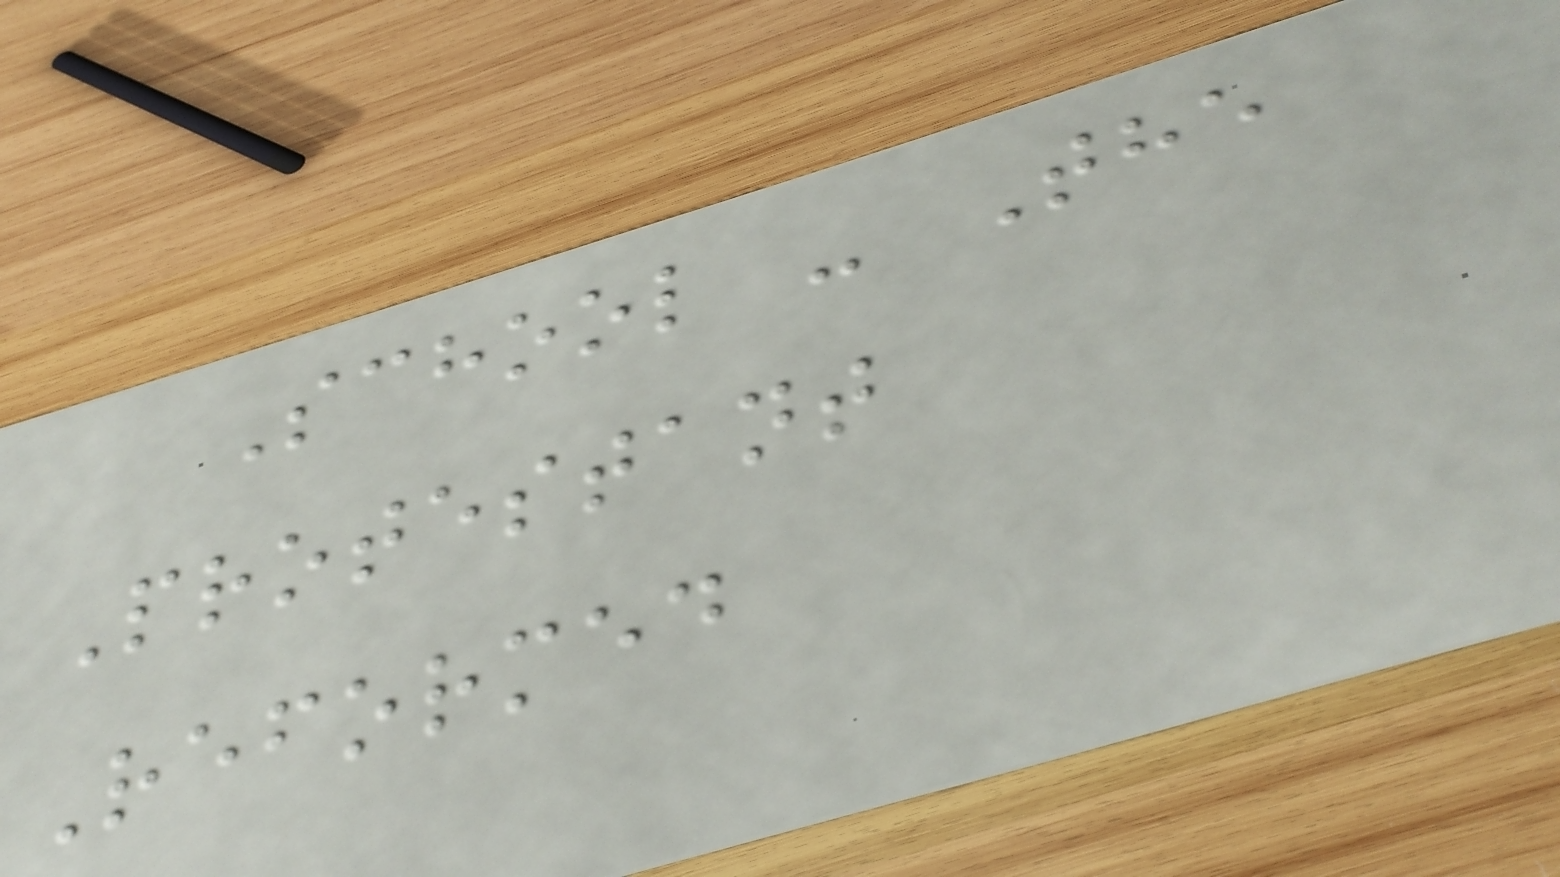School - The
Protestant
Reformed
